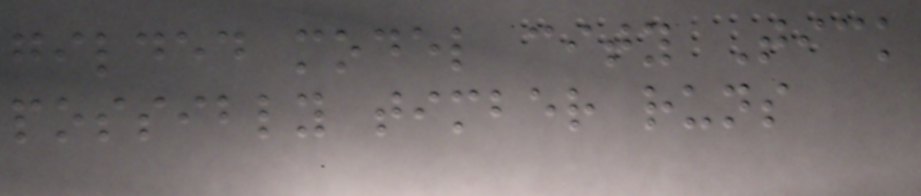gilded model city Tick
possibly timber runs
